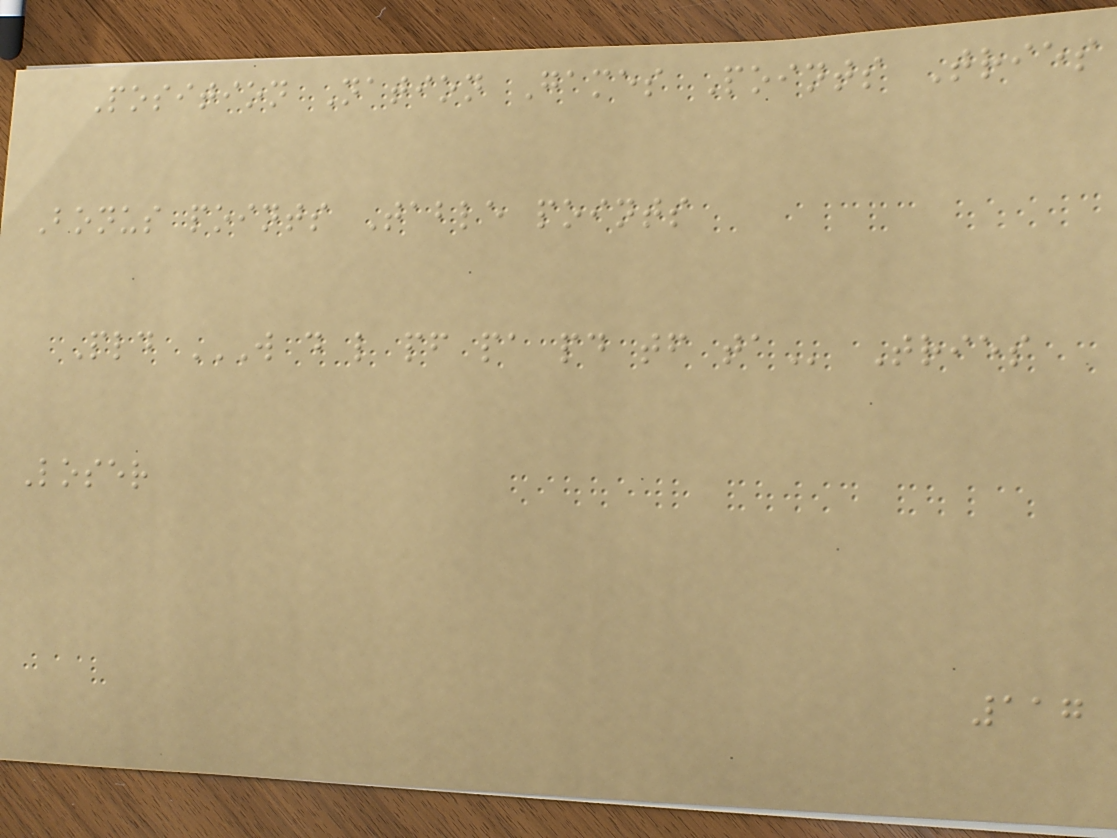Position Nation Games Points Tries
Bonus points Table points
Pld W D L PF PA PD TF TA Tries
Loser
117
